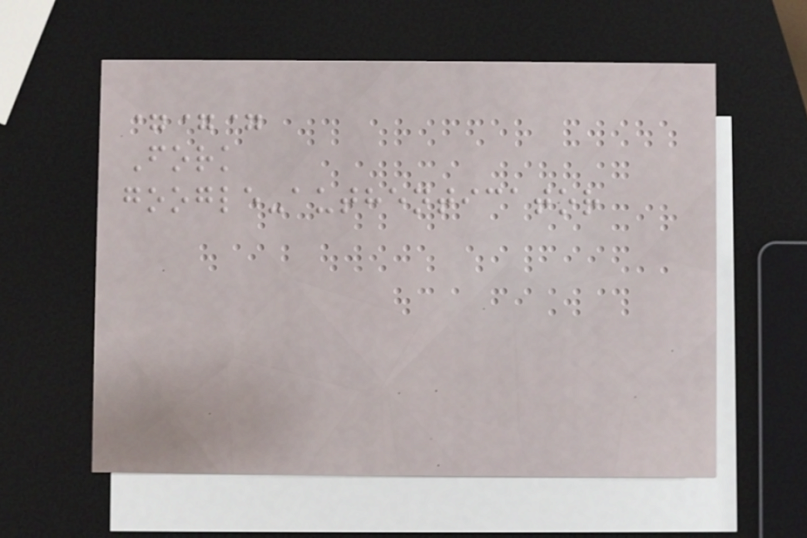===
Fork
google-authenticator
